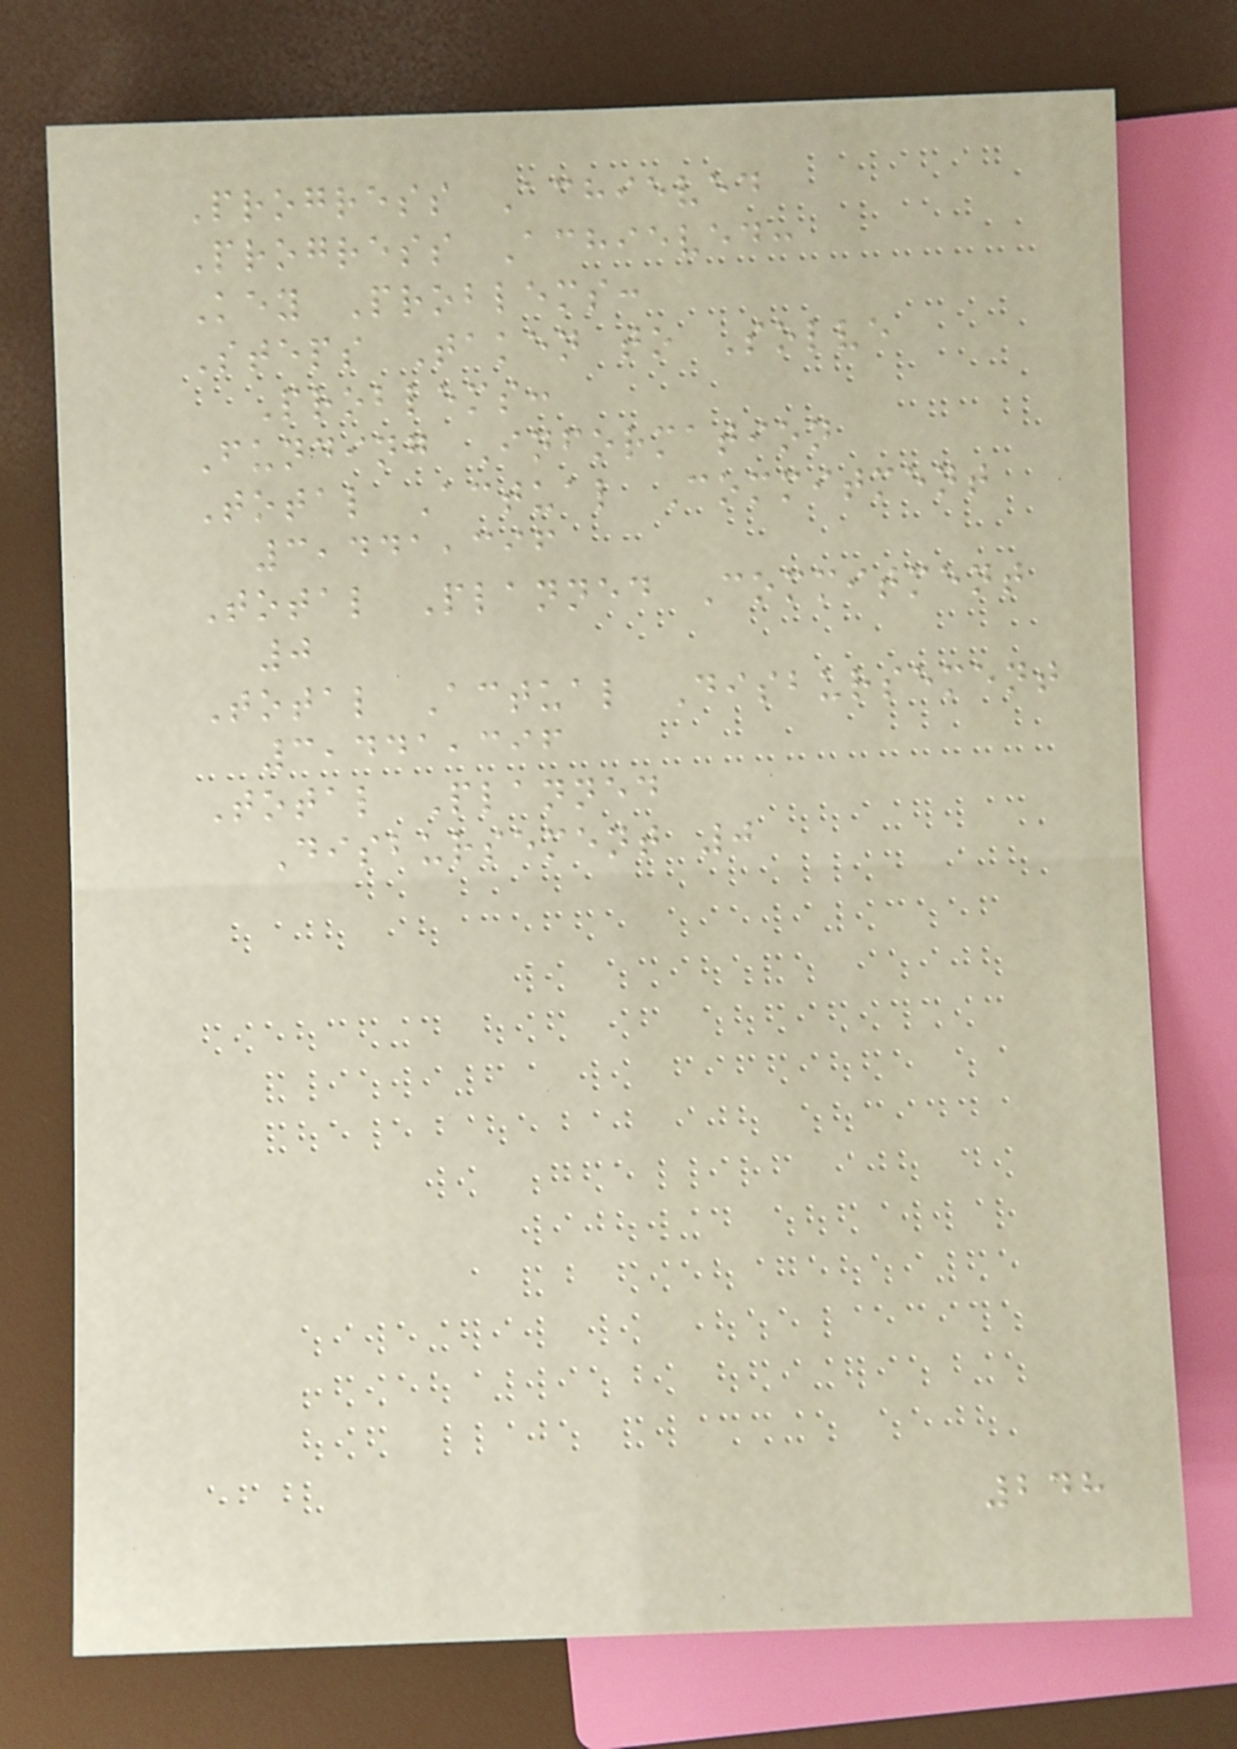Progress Achieved
Progress Achieved:
Key Problems:
Steps Taken to Solve
Problems:
Funding Information
Total Actual Commitment
3,441,396
Total Planned Commitment
0
Total Actual Disbursement
3,441,396
Total Planned
Disbursement 0
248
